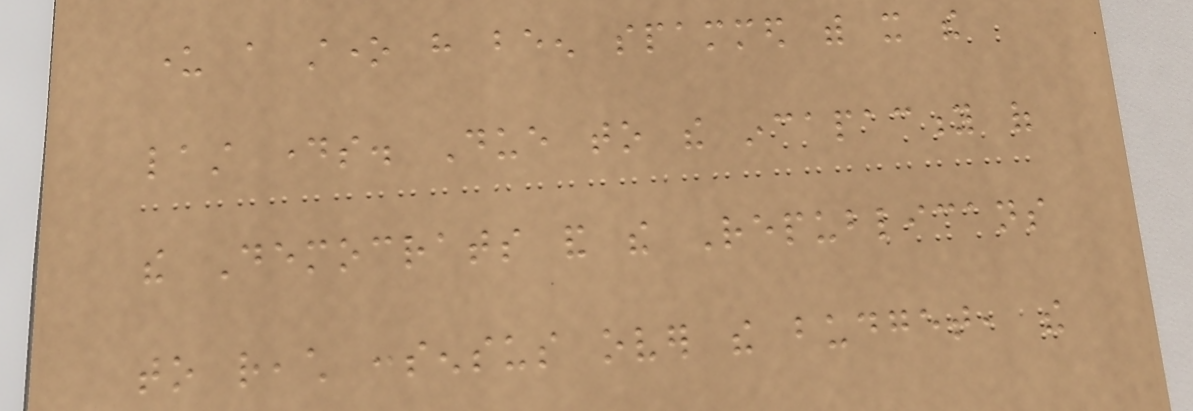under a stone have been spammed with it the
last days. Due to the incapacity of
the Democrats and the Republicans
to reach consensus over the budget, the
